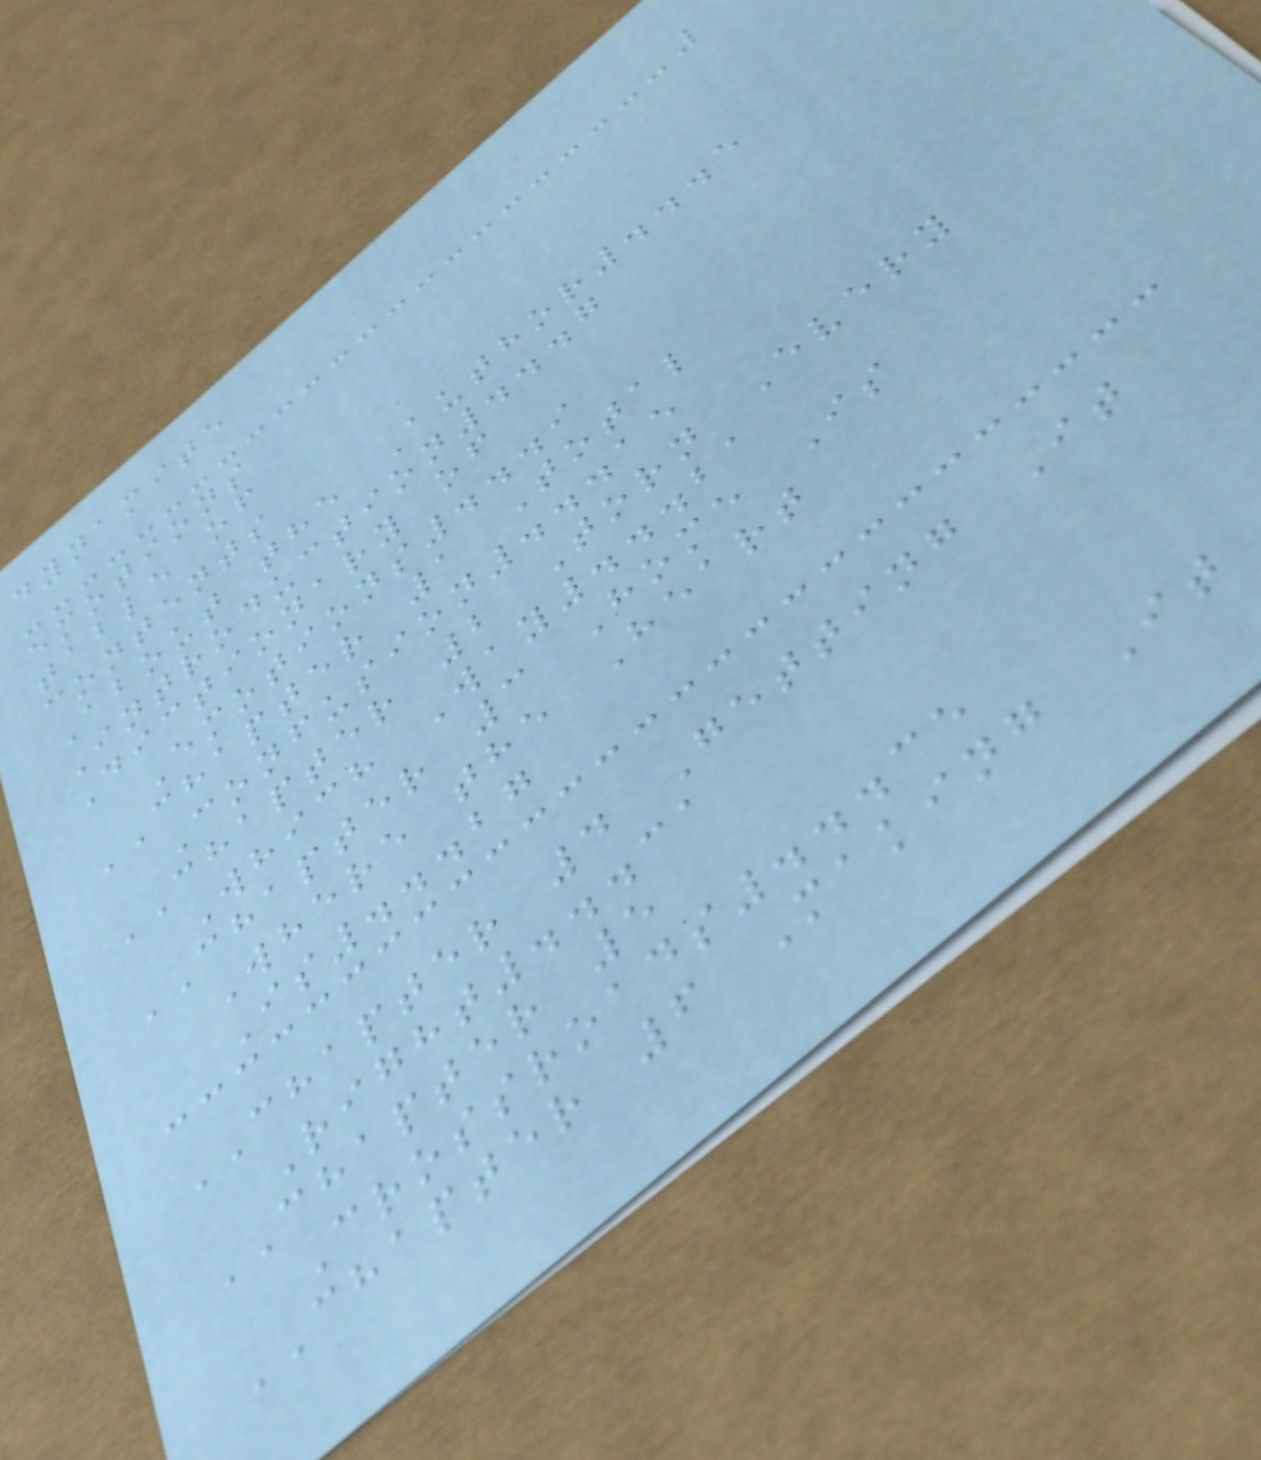dynamite
emotions
table of
contents
About the Author...5
Introduction...7
Dictionary of
Emotions...9
CHAPTER 1 Total
Confusion...15
CHAPTER 2 Torn Every
Which Way...21
CHAPTER 3 Home Is
Where the Heart
Is...27
CHAPTER 4 Getting It
Right...31
CHAPTER 5
Crossroads...35
CHAPTER 6 Making It
